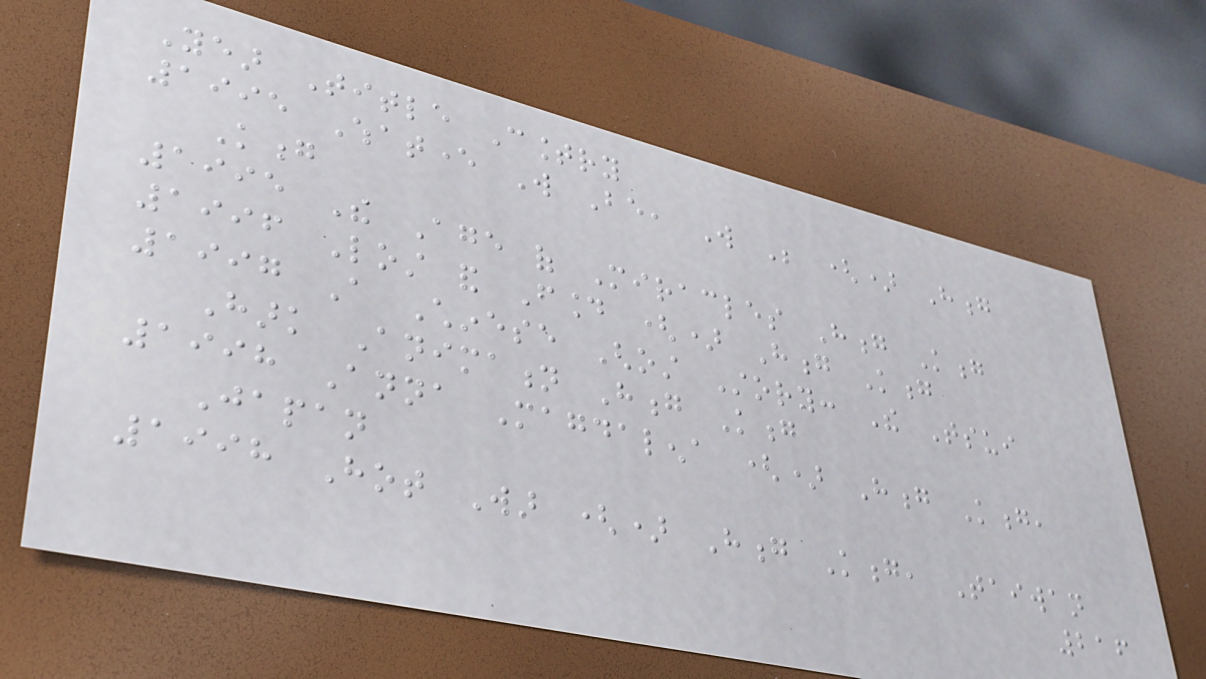Year Title Country
1995 Whatever Will Be, Will Be () Hong
Kong
1995 The Age of Miracles Hong Kong
1996 Lost and Found () Hong Kong
1997 A Chinese Ghost Story: The Tsui
Hark Animation Hong Kong
1998 Anna Magdalena () Hong Kong,
Japan
1998 Hot War () Hong Kong, Taiwan
216
